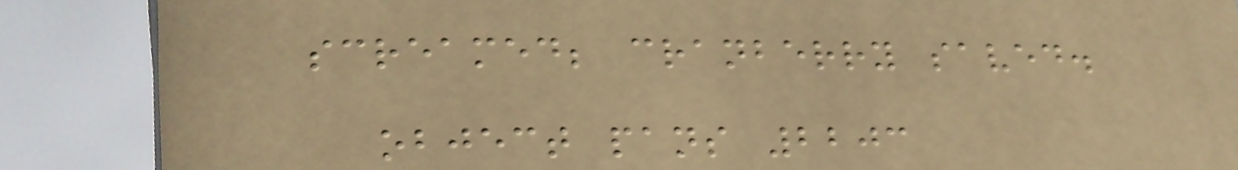screamed; cranberry saved.
object pans 2203
